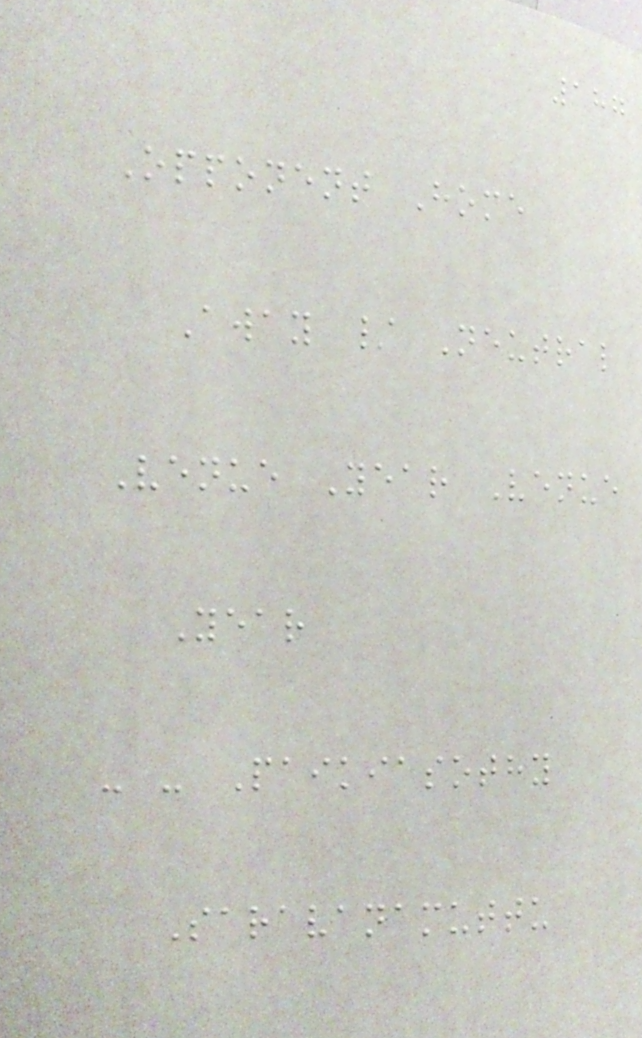187
Opponent Home
Away / Neutral
Venue Year Venue
Year
- - Paikiasothy
Saravanamuttu
